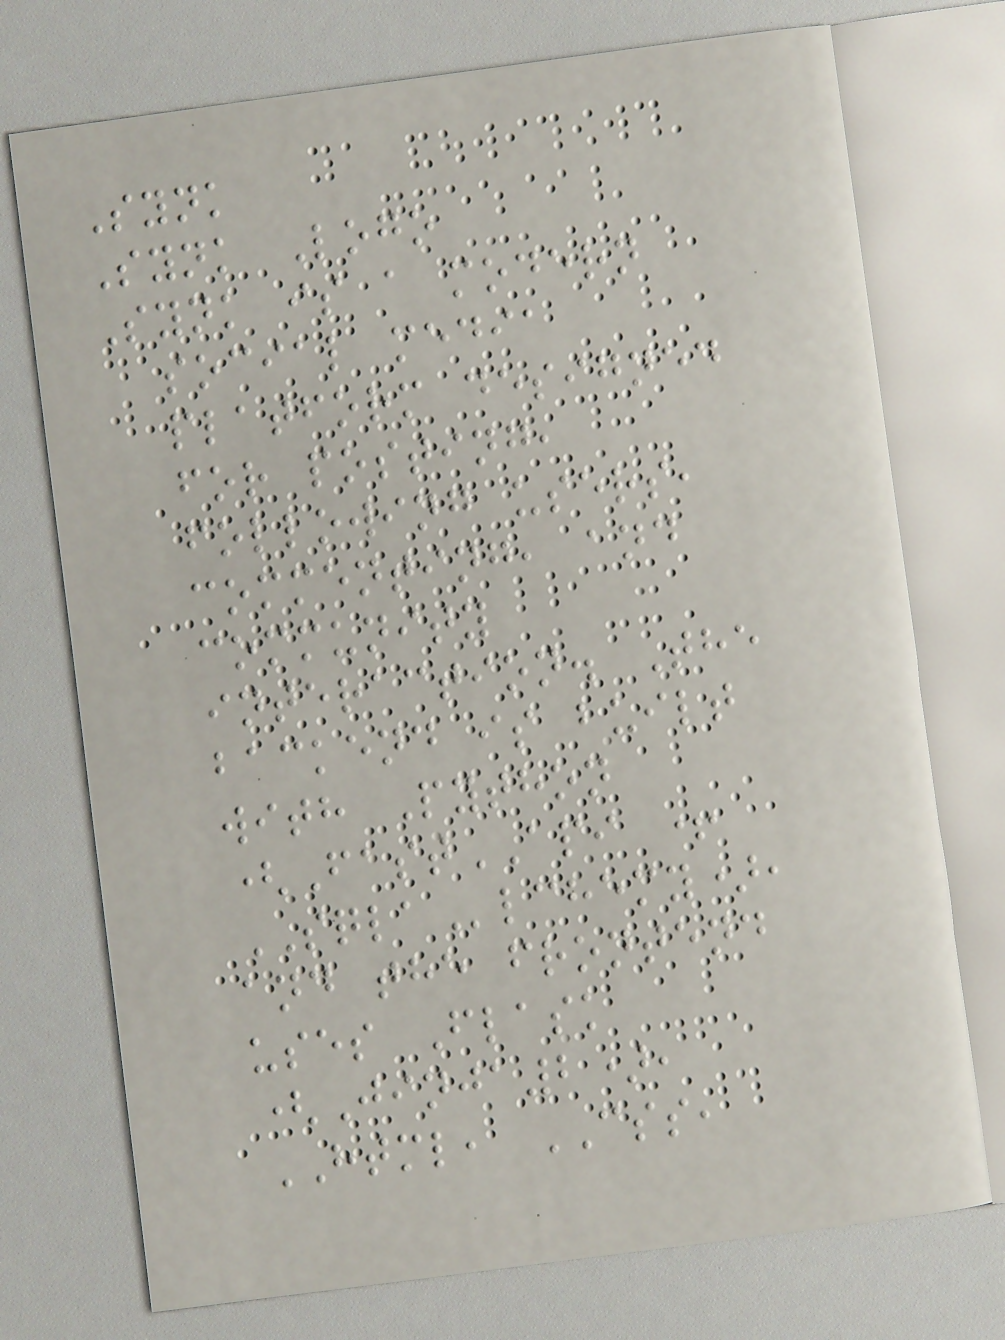Synk
Synk Logo
Synk is a modern
social media
platform designed
for posting,
following users,
commenting, and
community
interaction. The
backend is built
with Python
(FastAPI +
SQLAlchemy),
and the frontend
uses Flask
(Jinja2),
HTML, CSS,
